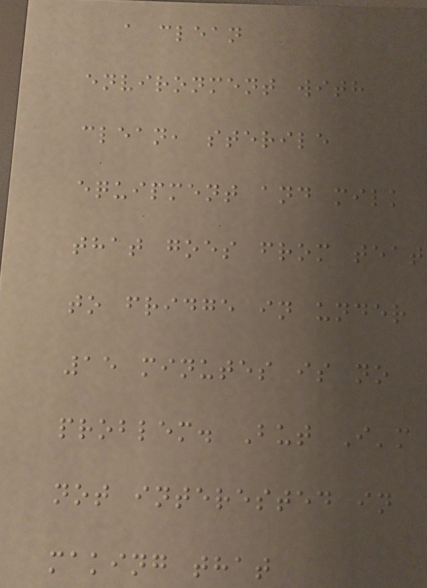a clean
environment with
clean, sterile
equipment and milk
that goes from teat
to fridge in under
15 minutes is no
problem. But I'm
not interested in
making that
